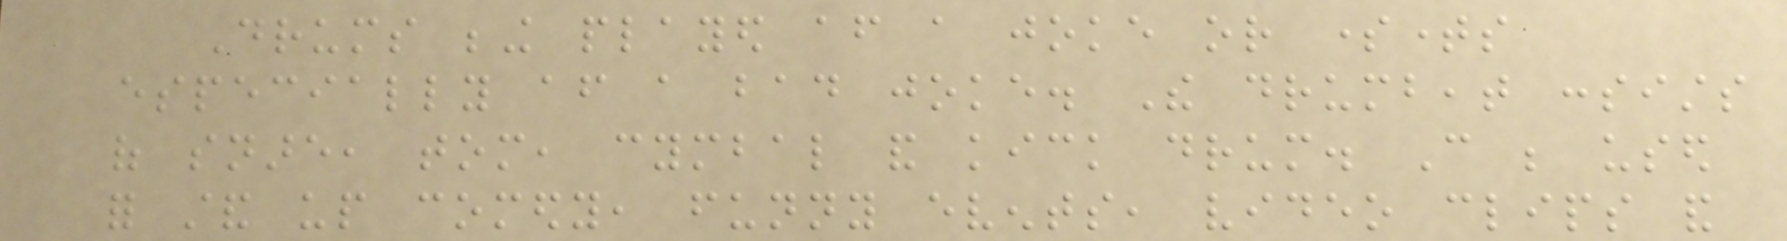Drums being played after a joke or sometimes
especially after a bad joke. The drumbeat consists
of snare, tom, cymbal and kick drum. Can be used
for stand up comedy, funny events, video clips and
